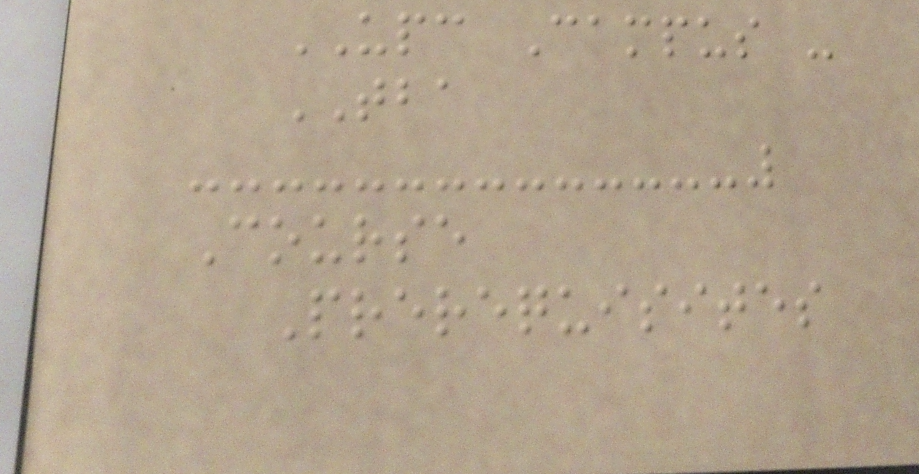UPC Campus -
TBA
Course
Prerequisites
